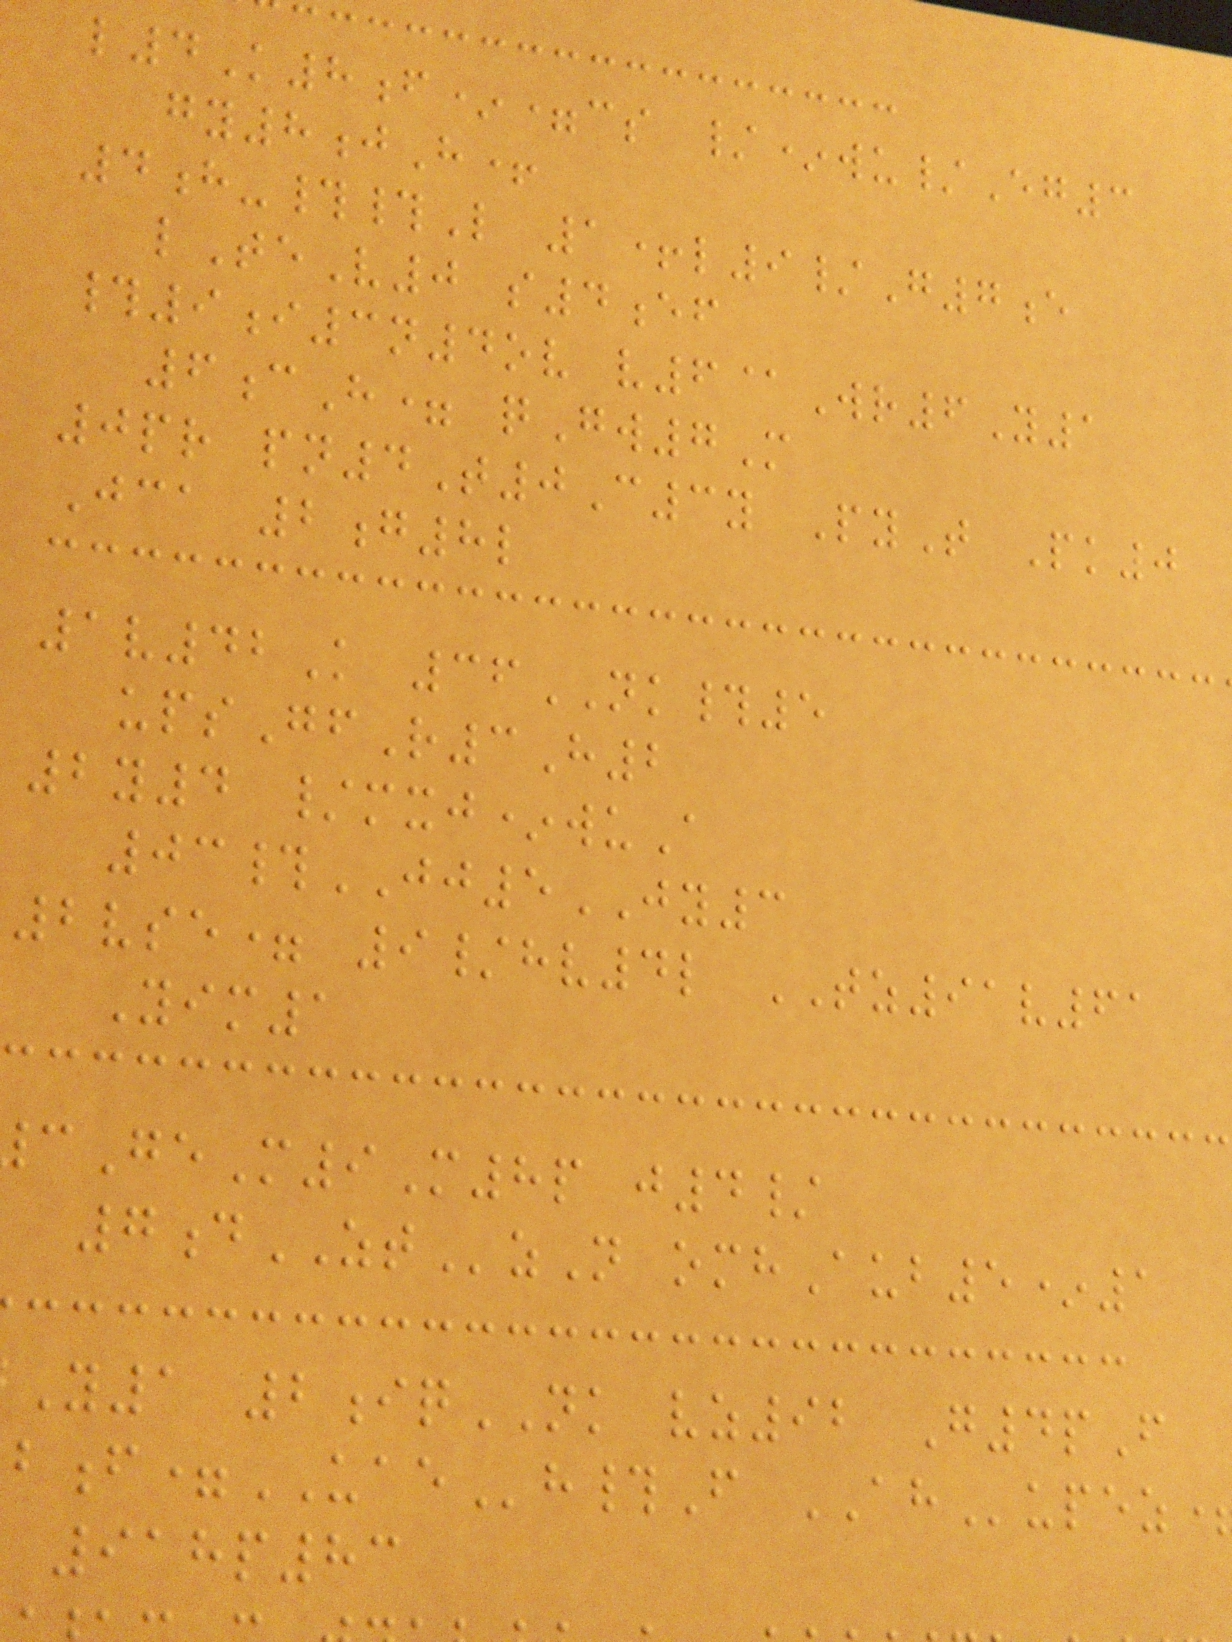l4K8f*=cs /*wu/Eg3
gy8jH+
4h-##L 1+l9/G7e
lTeV0 s4ef
#9i3n4ov v6@Wr6Y1
6cH= qGw7M
0pr pn4T0C3y PyT Pk0
Jca 2g8l
1v42K 36NK#5
upsGfR3H2
2y4 /mxj*wuA
03#JJ5JY3
2vse= 9/hv4l TZ91v61
Yim1
GeM9M8p j4/
7dZTzN omhAub5*1
Y1 2iqNK vz92 G4pF
f=UAEh#F AHupez
918p83
